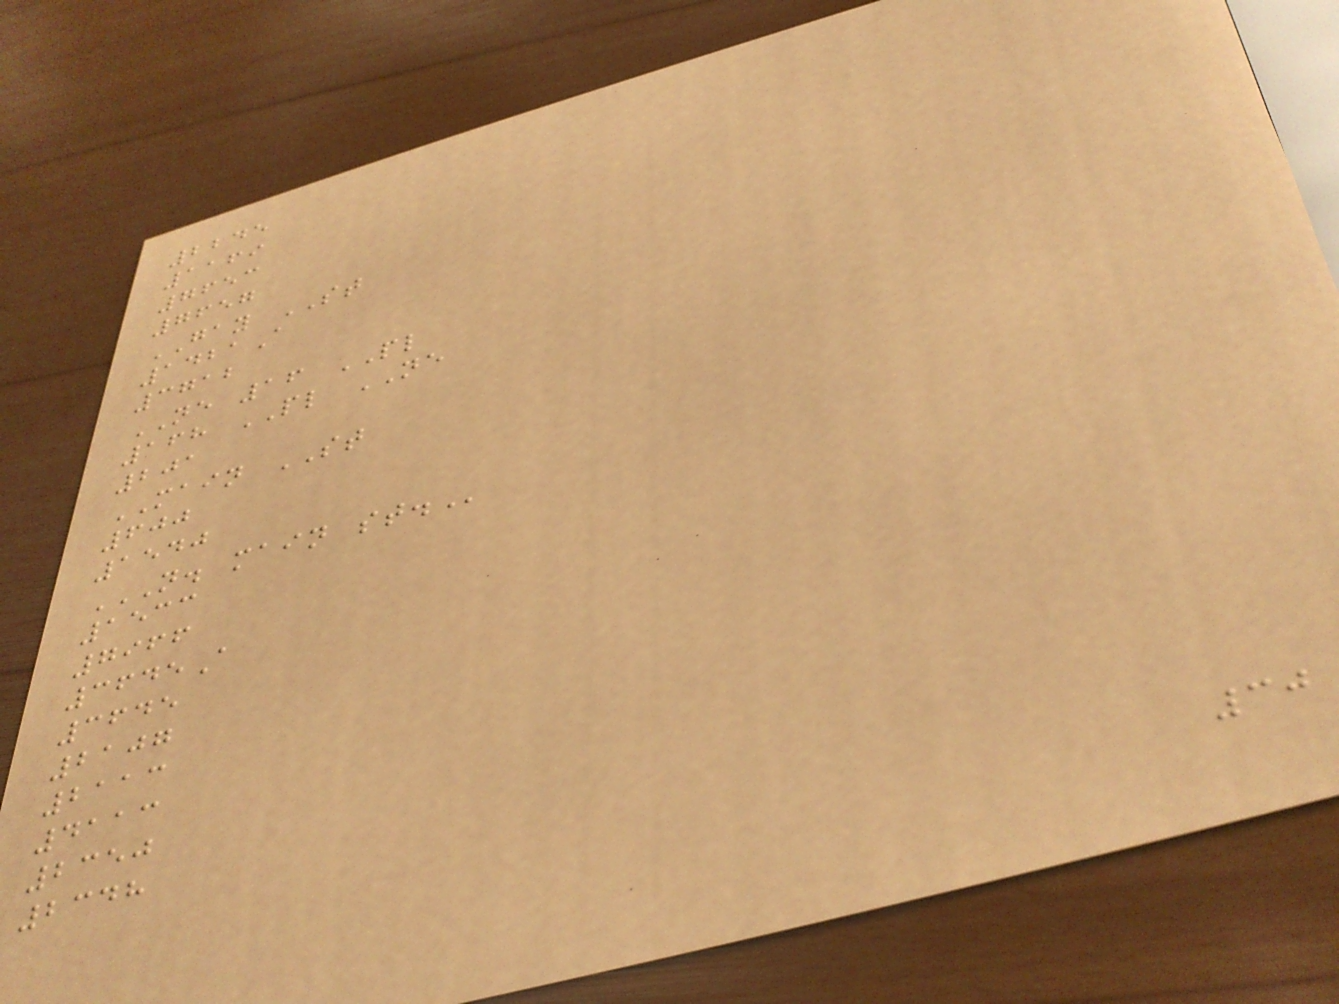2245
1169
7653
7657
GAY ST
1421A
3712
NE 16 PL
168 PL NE
201
MAIN ST
600
1540
N. MAIN ST.
1533
7966
3645A
3645
2107
2113
4113
2350
2348
30
